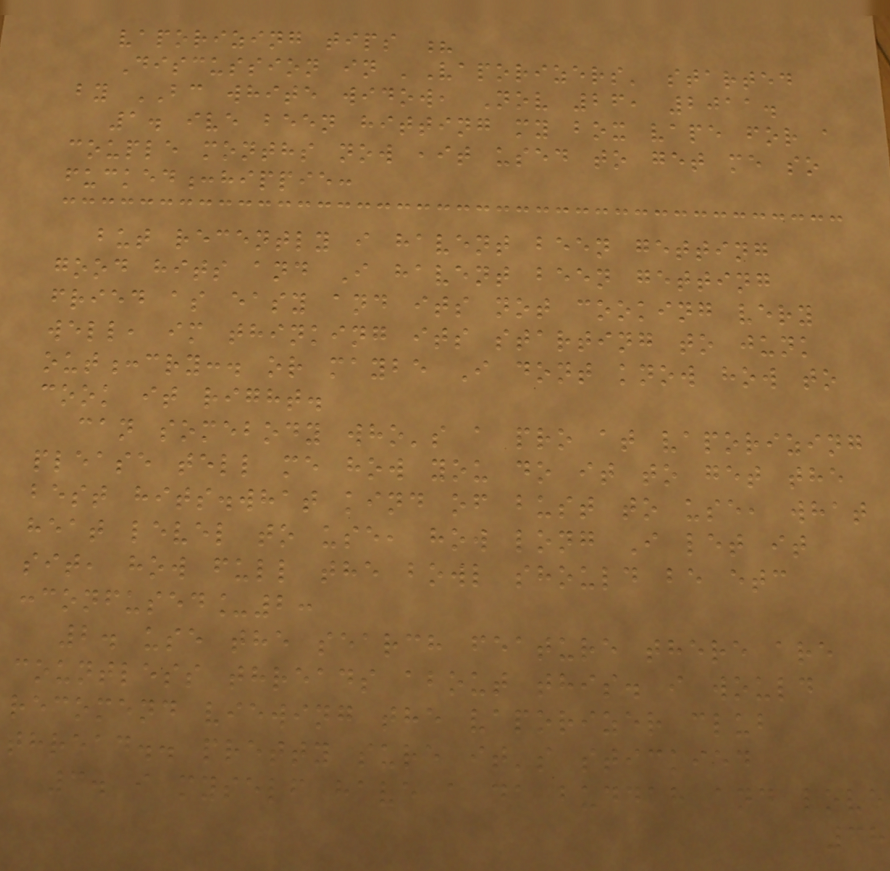vaporizing tips ?
Discussion in 'Vaporizers' started
by BC white widow, Nov 26, 2011.
1. ive been hitting my box vape for a
couple months now ,it used to get me so
fucked:hippie:
but recently i havent been getting
good hits and I havent been getting
fried as easy and its not cooking very
well, im thinking its starting to junk
out:cry:. or maybe I dont know how to
cook it right.
can somebody who's a pro at vaporizing
please tell me how you do it to get the
best hits.what kind of bust to use, what
heat level to use, how long I let it
sit, how full the bowl should be etc
:confused_2:
2. use the search feature there are
countless threads about this. i would
recomend viewing the vaporizer club
thread.. pretty sure it's stickied
3. i myself have a da buddah and love
38
